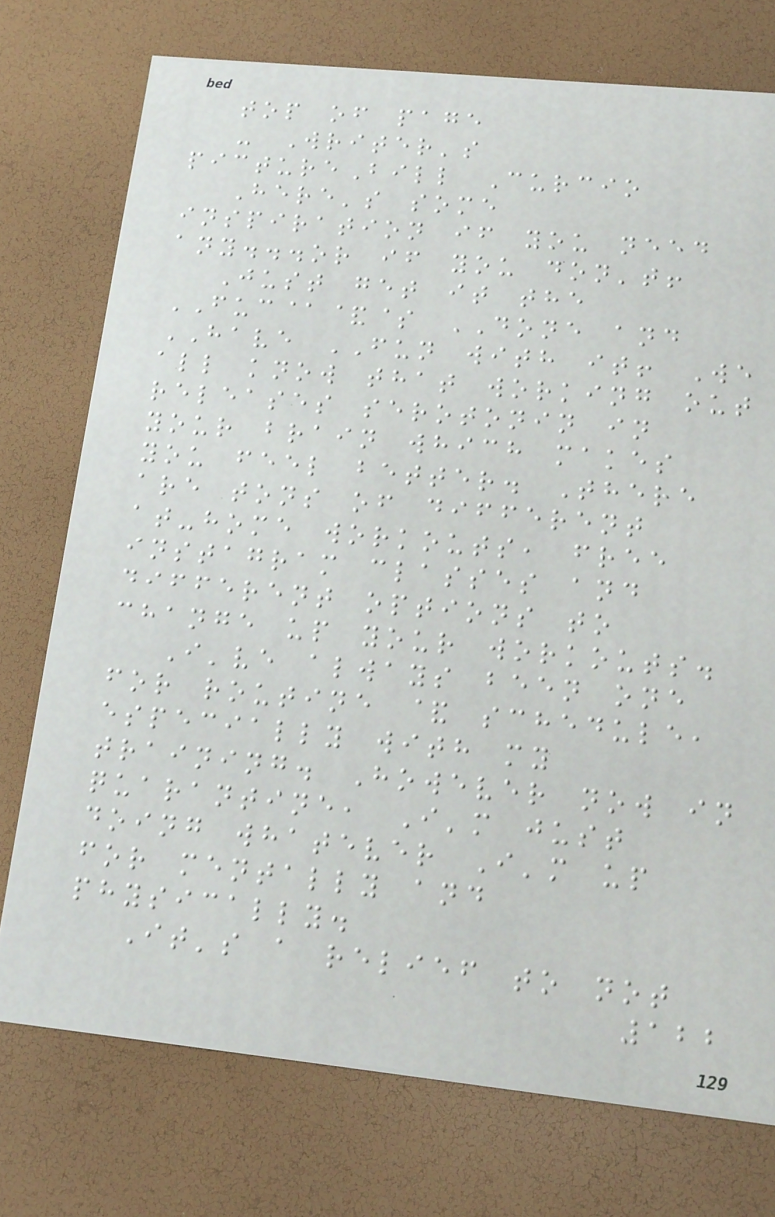top of page
- Writer's
pictureBill Curcio
Here's some
inspiration if you need
any...or if you don't!
Just get it the
FUC@&$ DONE and
HAVE FUN with it! We
all know that working out
releases serotonin in
your brain which makes
you feel better. There
are tons of different
at-home workouts, free
instagram classes and
different options to
change up your workouts.
I've always been one
for routine & schedule,
especially with my
training. However now in
quarantine, I'm just
doing whatever I'm up
for mentally and
physically.
It's a relief to not
122
